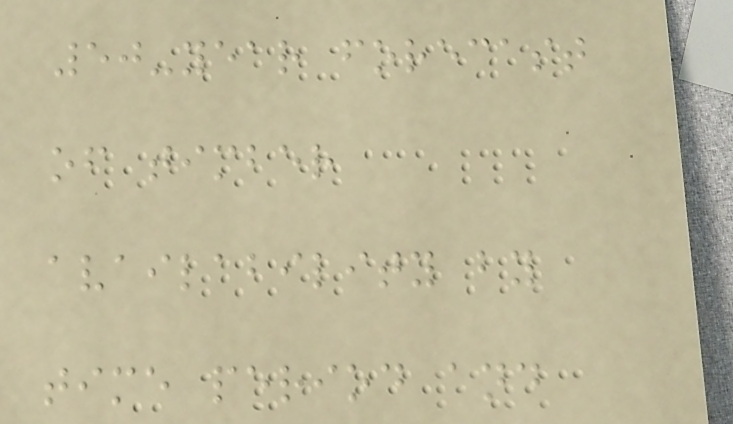50-year forecast
of timber
availability by
time period and
